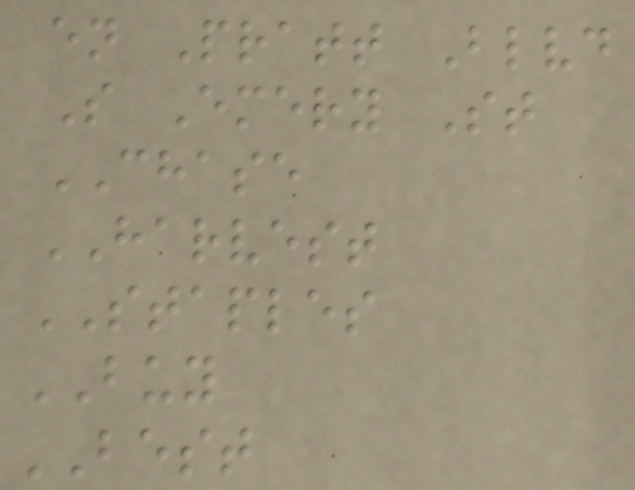en Pratt Blvd
S Emery St
CHASE
HARVEST
STAPLES
BUY
BEST
